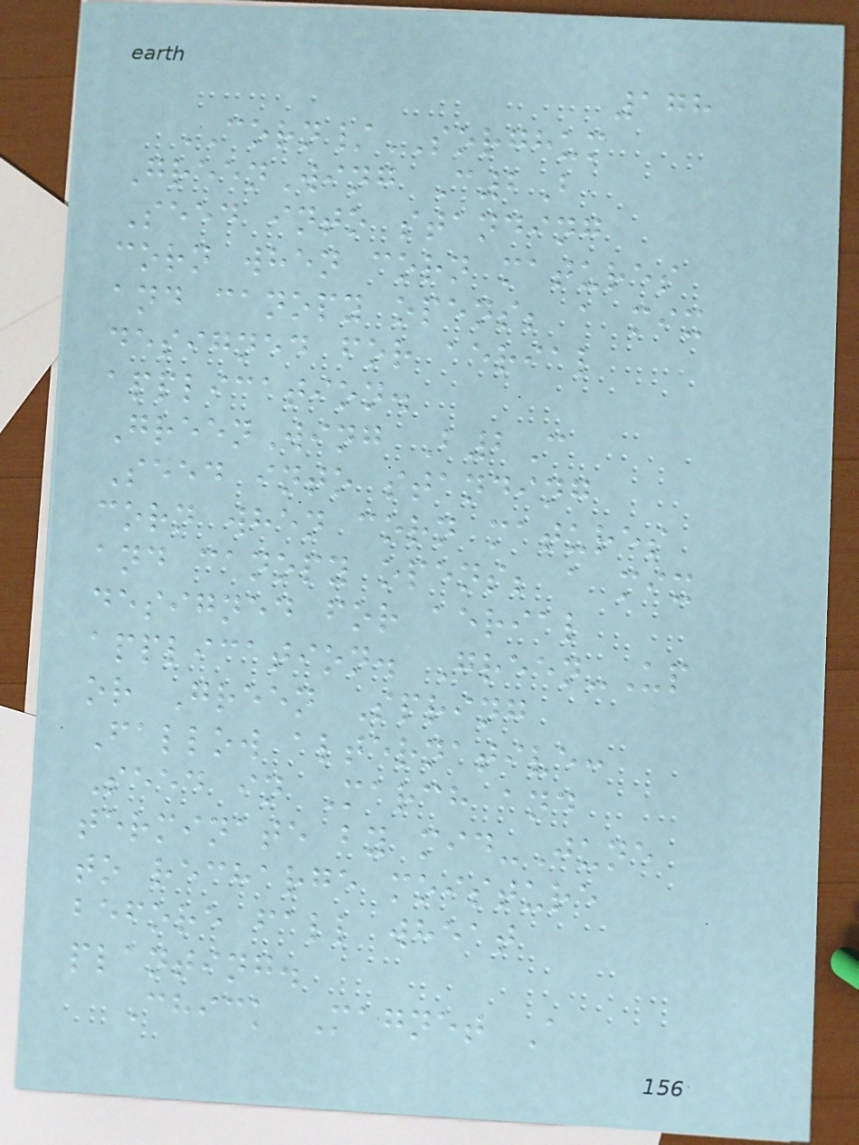178
CORN/SORGHUM
GreenWing C2B
Seed into standing
corn when corn matures
and canopy opens; a mix
designed for aerial
application.
GreenWing B2C
Seed into standing
corn when corn matures
and canopy opens; a mix
designed for aerial
application. Green-Up
or Green Spring
Fallow alternative:
Seed in March and
terminate by mid-June
to recharge moisture
before fall wheat
planting.
Chick Magnet A
